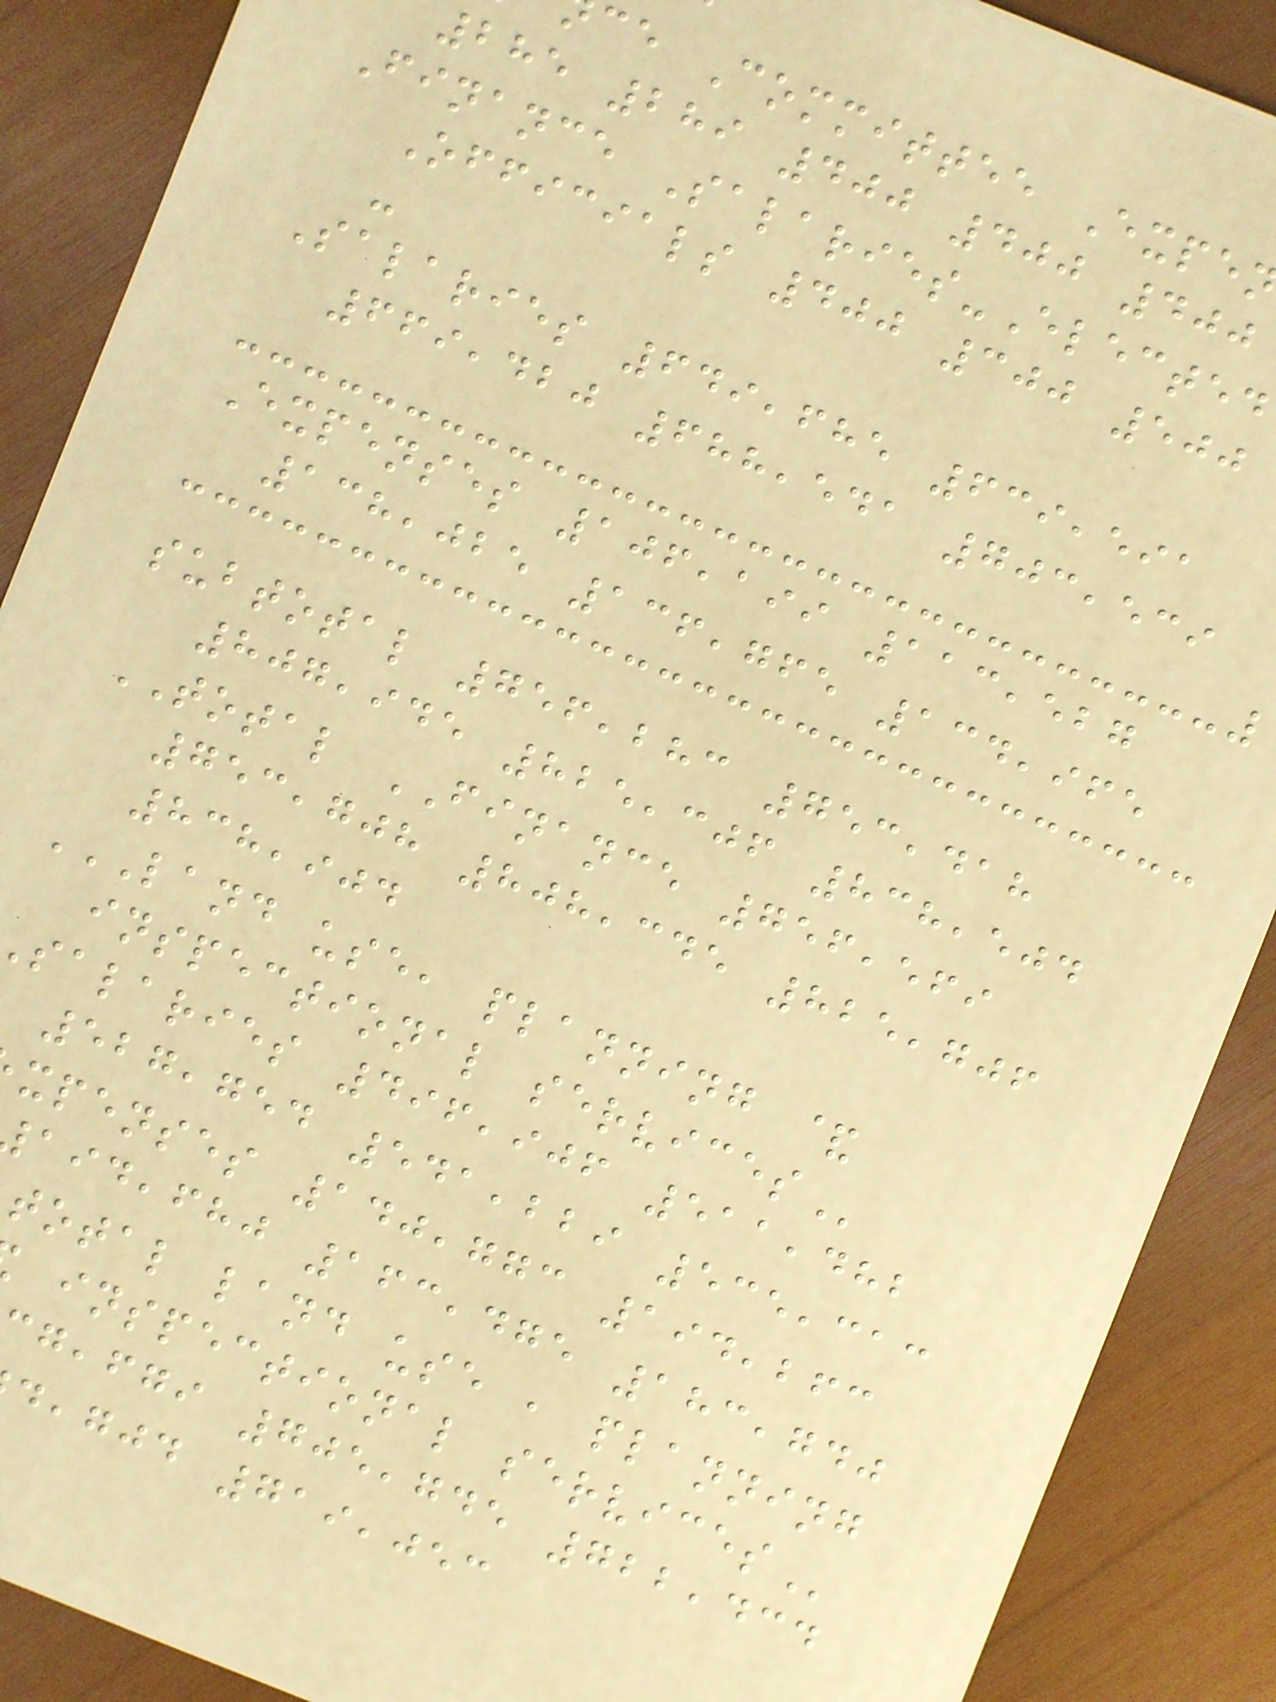ce Committee Expe
285 289 400 400 400
Finance Salaries-Elected
Officials 400 300 500
-
Salaries 649,685 639,591
669,420 688,541 703,539
Expenses 106,199 113,527
138,025 136,765 134,965
subtotal 756,283 753,418
807,945 825,306 838,504
TOTAL FINANCE 756,569
753,708 808,345 825,706
838,904
LAND USE, PLANNING &
inspectional
salaries 496,906 511,482
527,754 541,229 535,313
xpenses 140,773 194,263
,fhj 163,475 183,740
total land use , planning
inspectional
,fgi 705,745 722,434
,gjd 719,053
